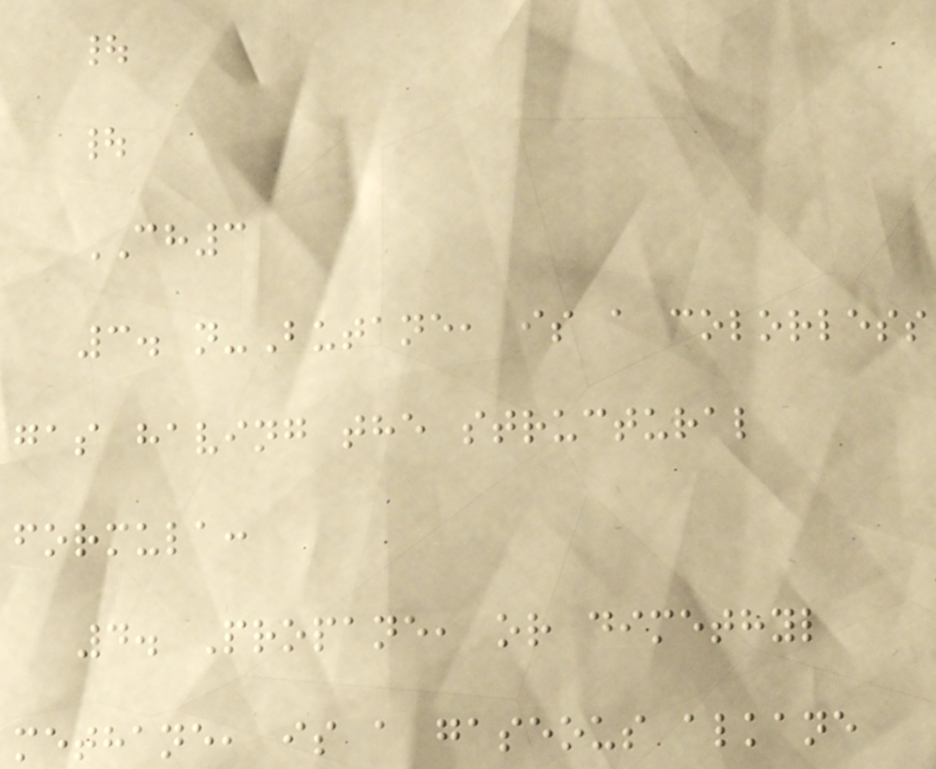|
|
CH3
3. n-Butane, is a colorless
gas having the structural
formula:
4. Propane, or dimethyl
methane, is a gaseous alkane
